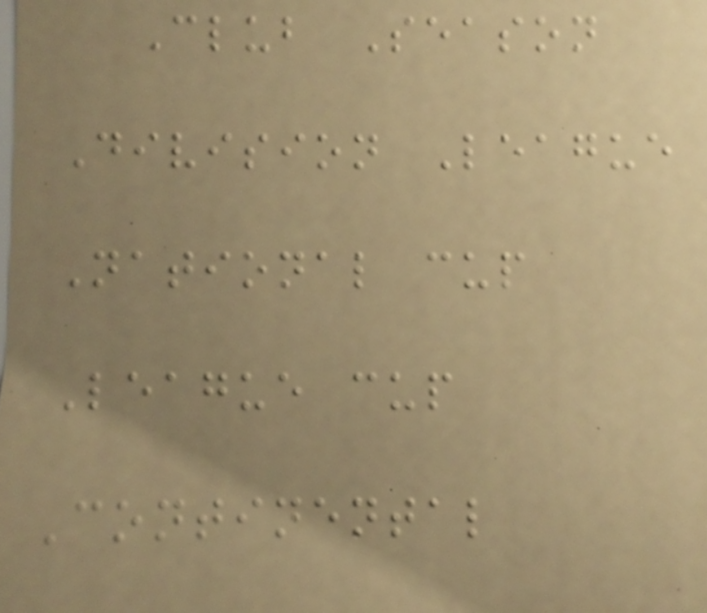Club Season
Division League
National cup
League cup
Continental
